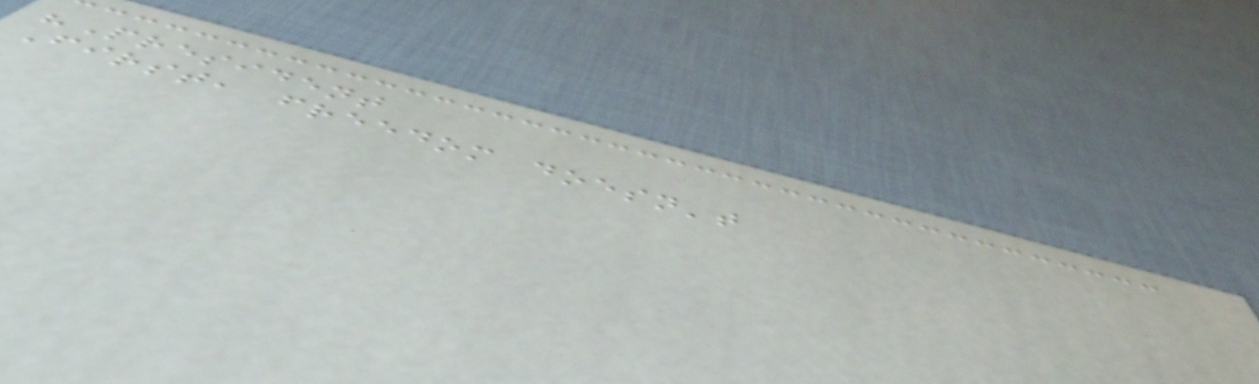"President
First, freedom doesn't
